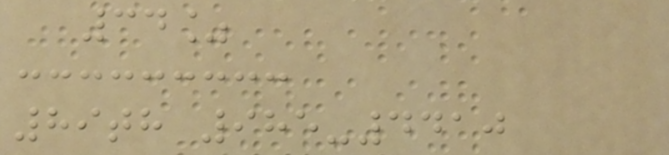34%
89th 985-4410
